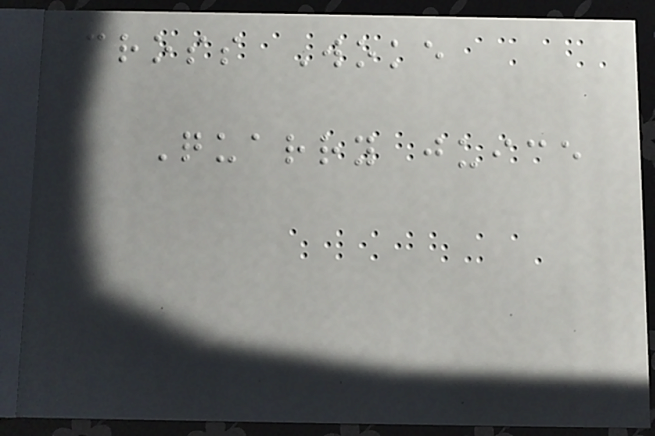cross Woke
Quarry juice
